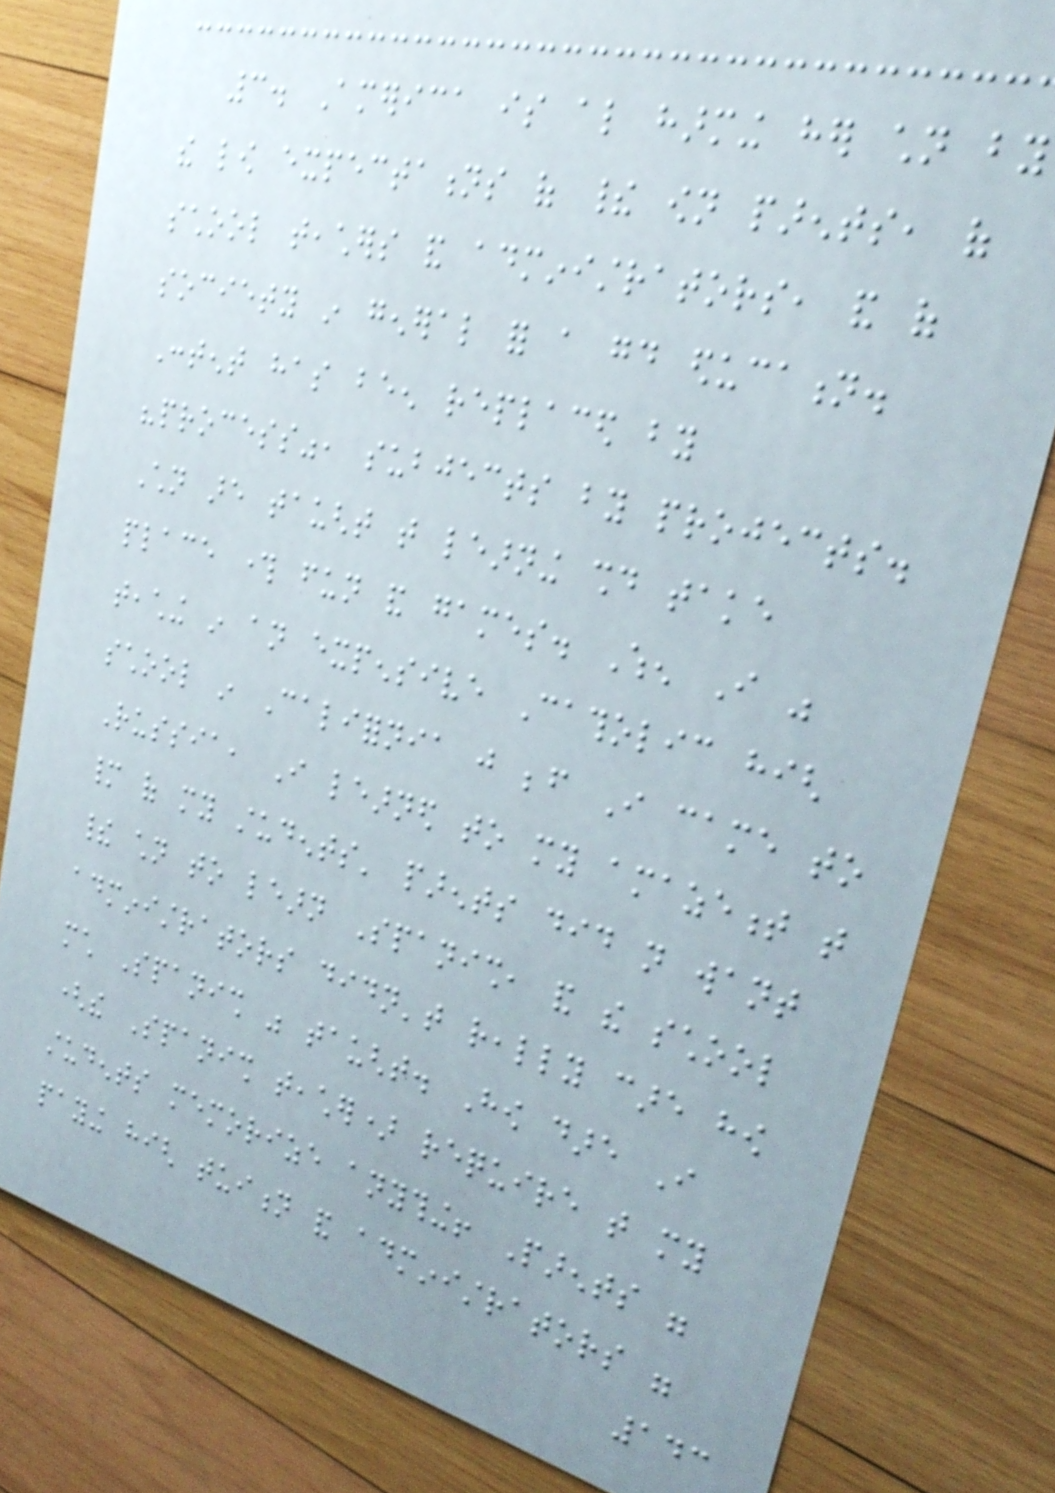3. America is also harming her children by
the low expectations of their own parents, of
school teachers and administrators, and of
society in general for a good education.
Content has been replaced by
"process", subjects by projects.
Children are taught that learning should take
place through fun and games. When I was
teaching in an expensive Catholic high
school in California just before I came to
Russia, I learned to my amazement that
many of my students' parents did not want
their children to learn Spanish, and the school
administrators didn't really care how
much Spanish was taught. How dare I
(the Spanish teacher) require that my
students memorize anything! Parents were
paying high tuition and administrators were
143
